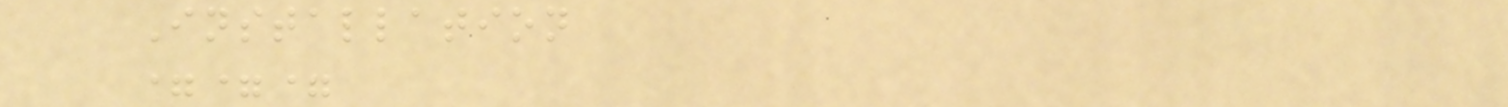Installation
===
